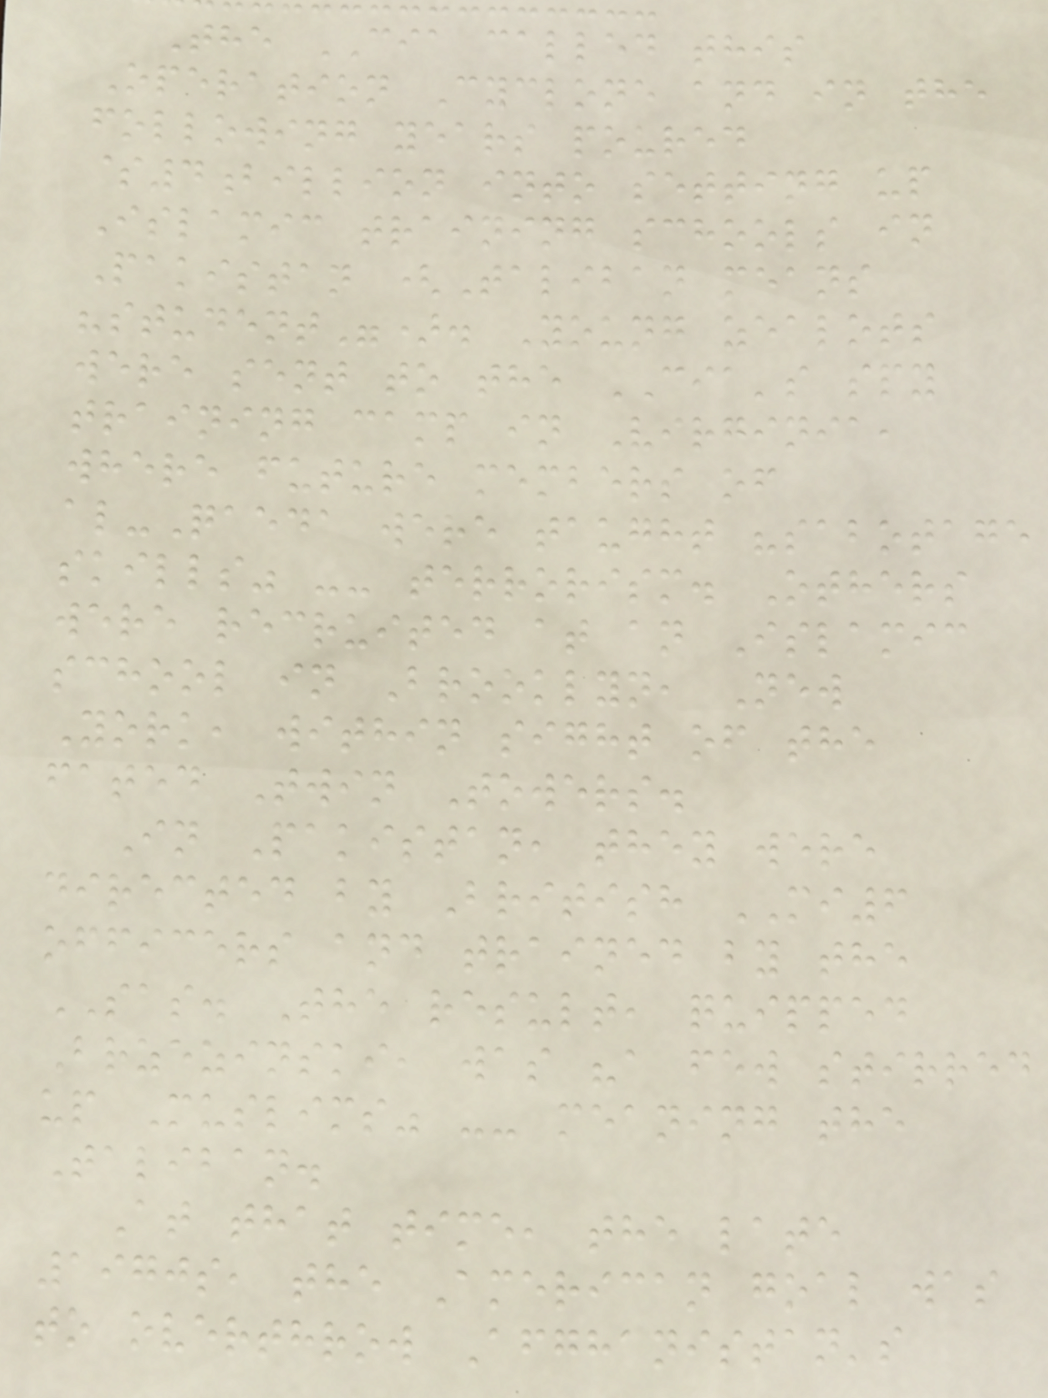The CIA called this
Operation Cyclone and in the
following years poured
$4billion into setting up
Islamic training schools in
Pakistan (Taliban means
"student"). Young zealots
were sent to the CIA's spy
training camp in Virginia,
where future members of
al-Qaeda were taught "sabotage
skills" -- terrorism. Others
were recruited at an Islamic
school in Brooklyn, New
York, within sight of the
fated Twin Towers.
In Pakistan, they were
directed by British MI6
officers and trained by the
SAS. The result, quipped
Brzezinski, was "a few stirred
up Muslims" -- meaning the
Taliban.
At that time, the late
1970s, the American goal was
to overthrow Afghanistan's
